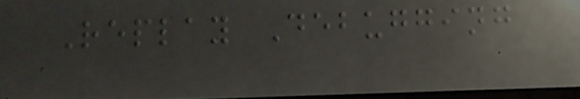Replay Debugging
